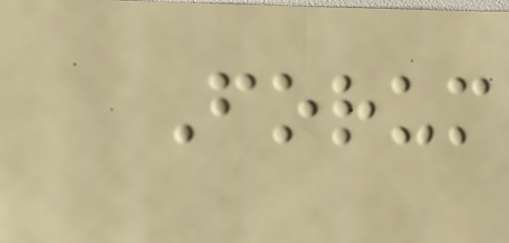Forum
